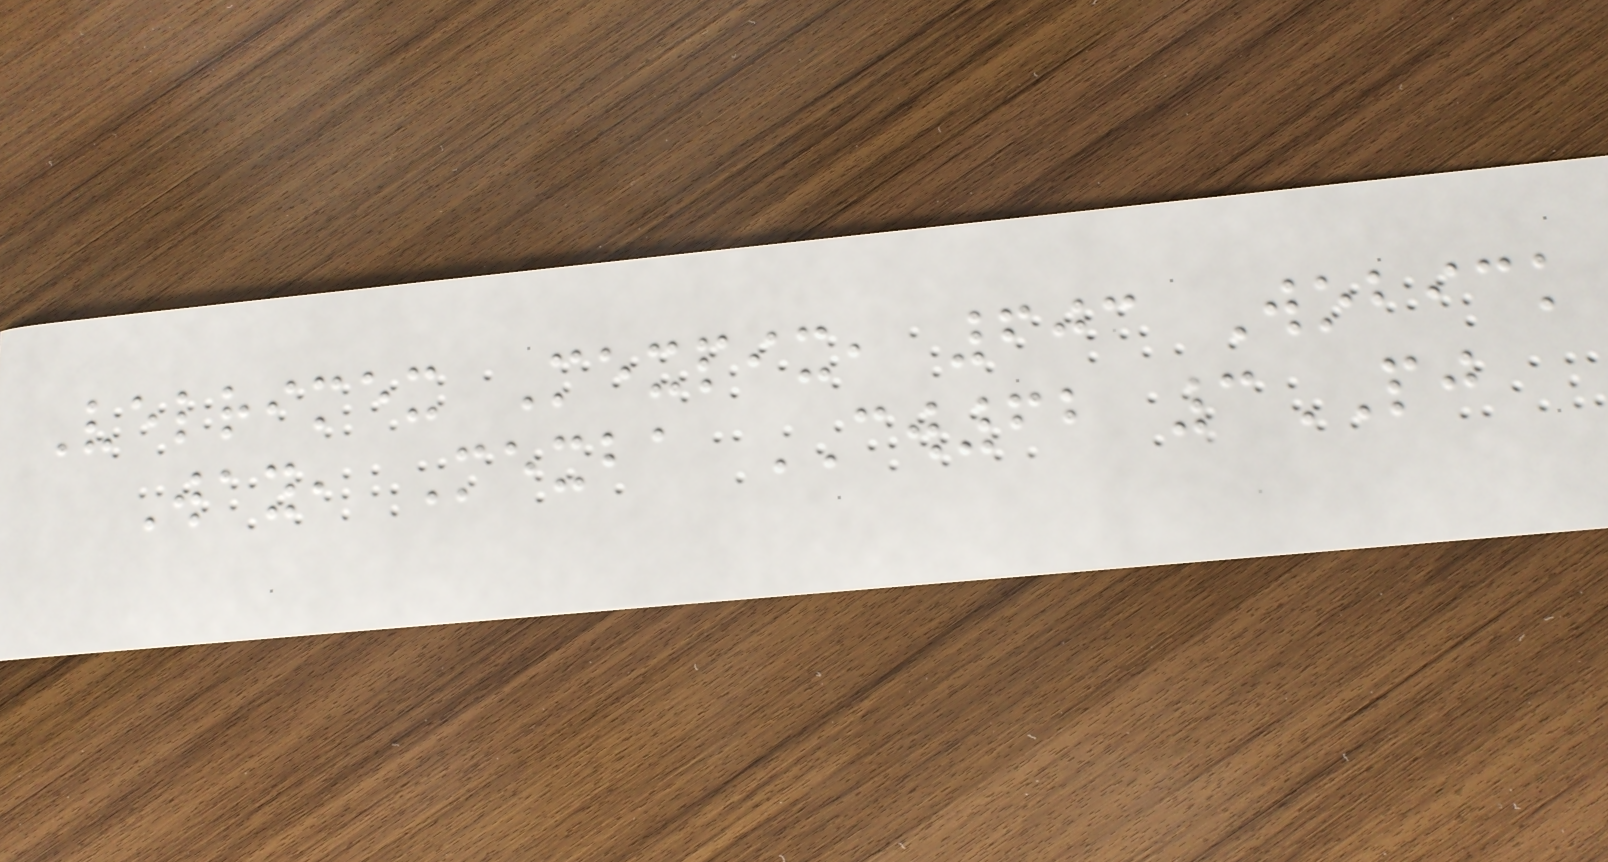Velrimex Mexpix, 603 Wobick
Way, Mexba CW62 3PJ
